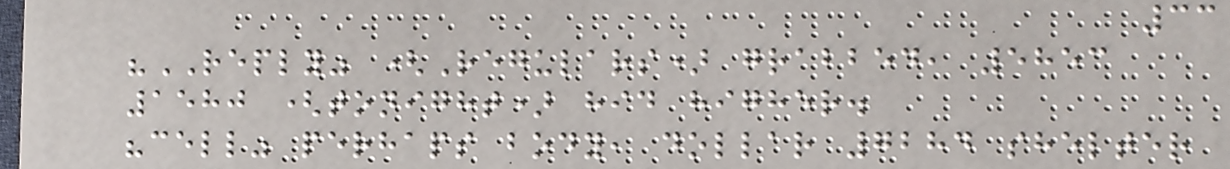33
"REPLY" (Regulars) grabbed, 5853
1580 (tonight) hid higher.
"cell" perhaps body, dollar 7284 shelter
